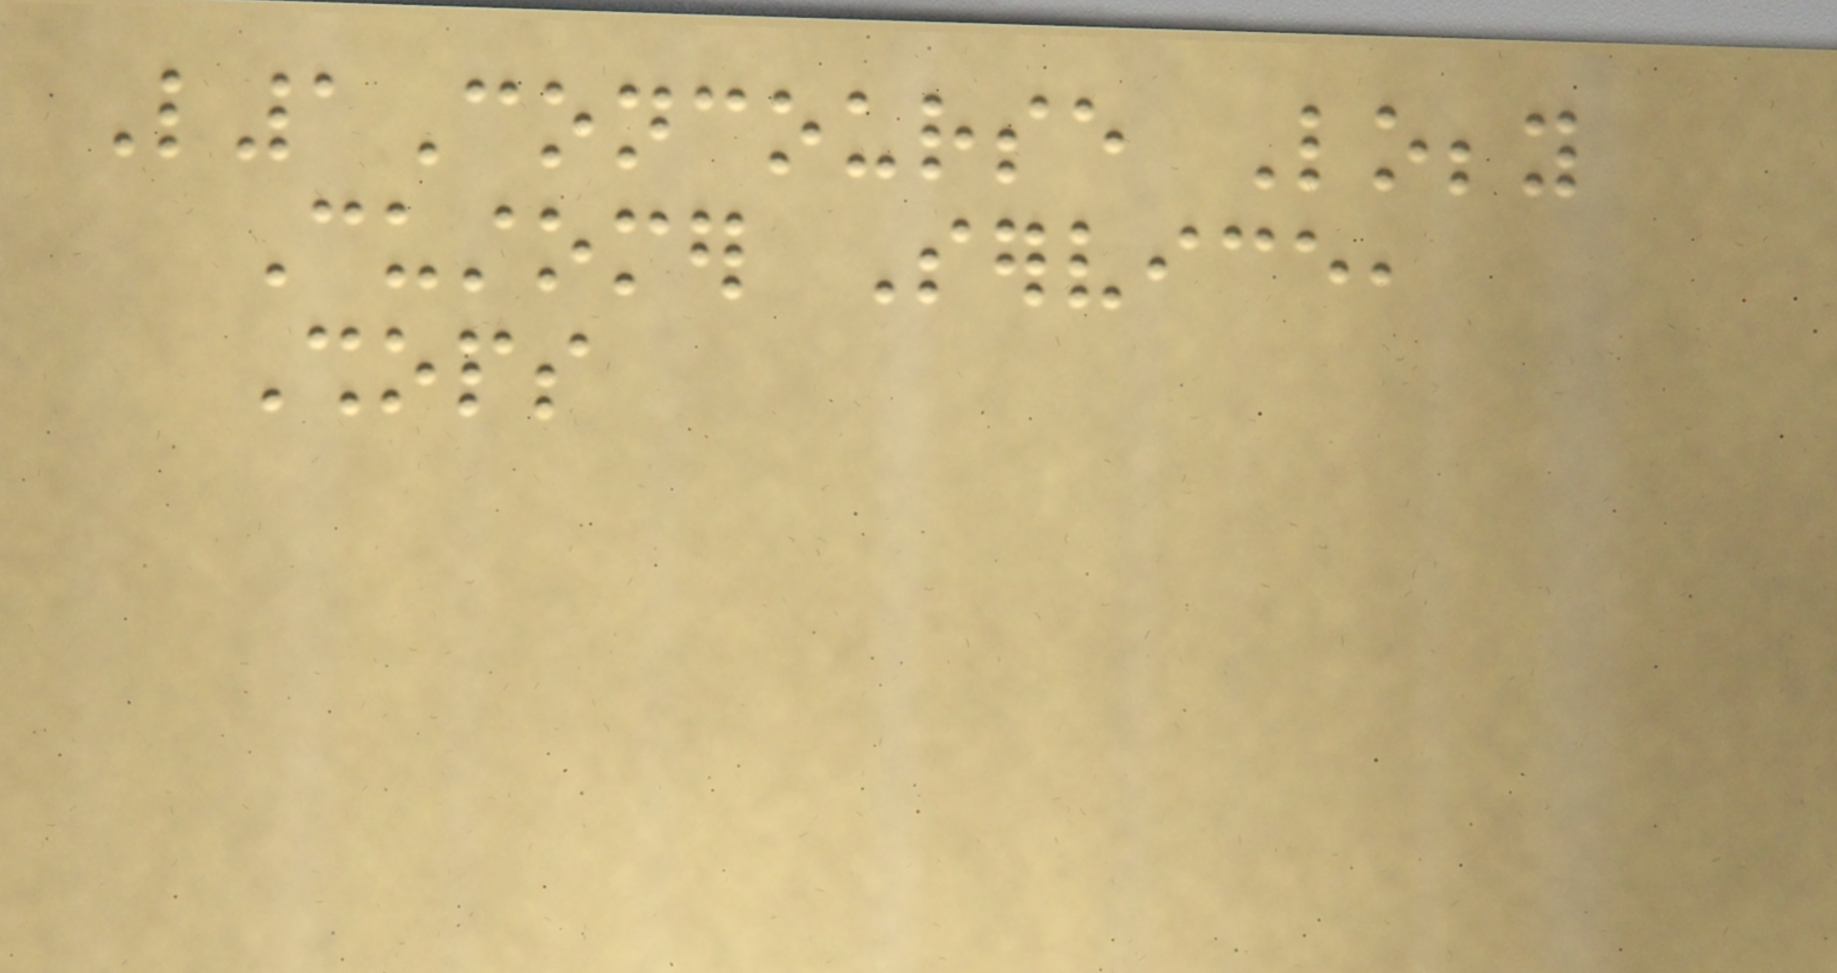L1Concourse Lobby
Customer Service,
Shops
